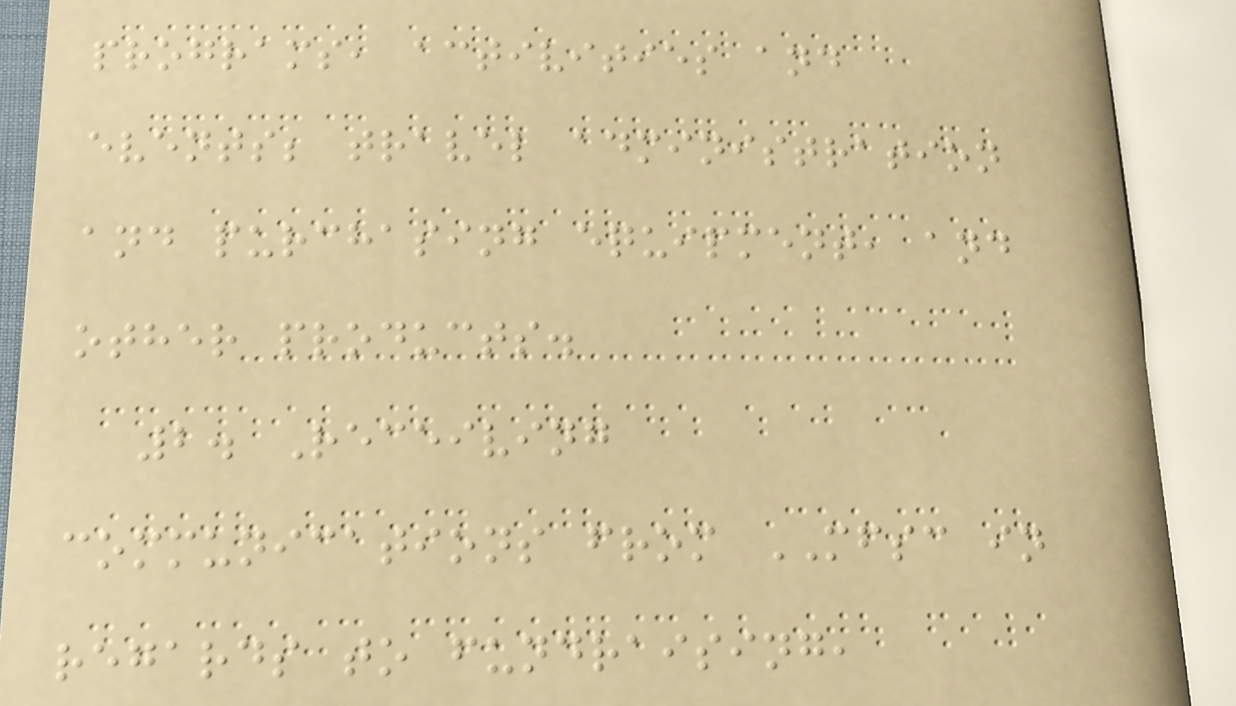programs, activities and
events; travel administration
and purchasing equipment, and
other products.
2. Receiving
communications from MFSC in
regards to fundraising,
